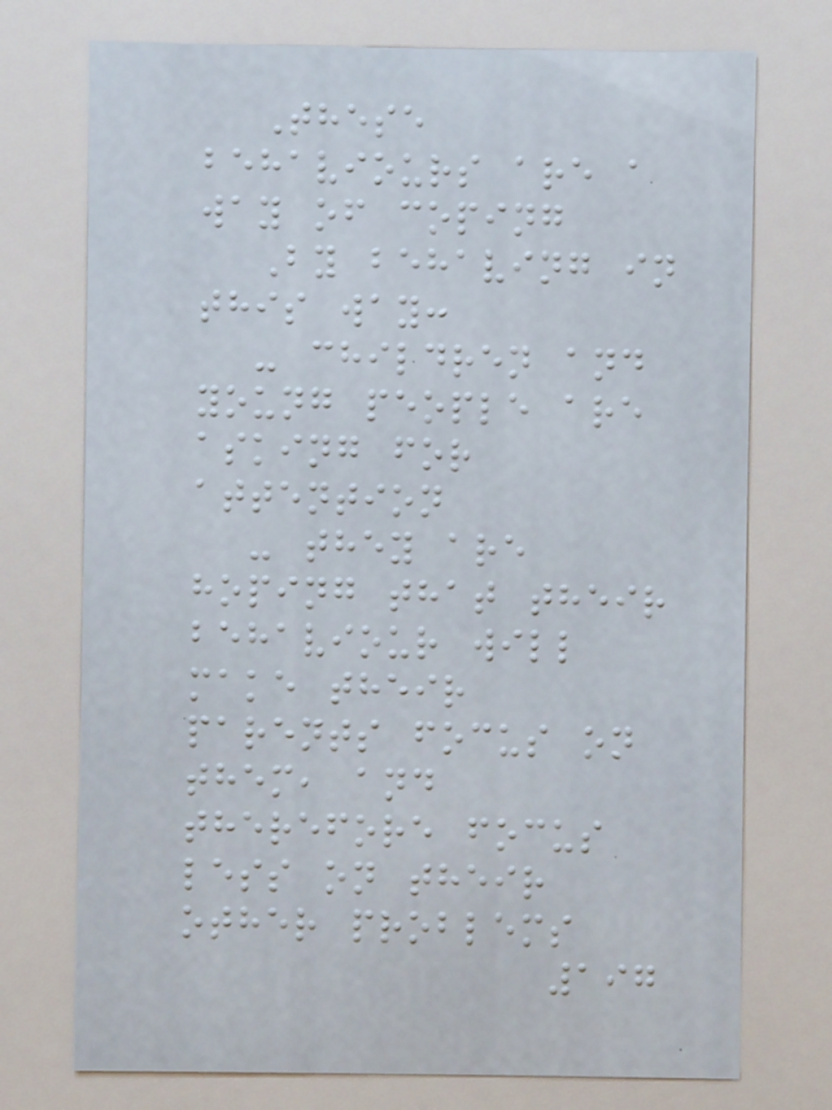These
behaviours are a
way of coping
By behaving in
this way:
- children and
young people are
asking for
attention
- they are
hoping that their
behaviour will
make their
parents focus on
them, and
therefore focus
less on their
other problems
197
